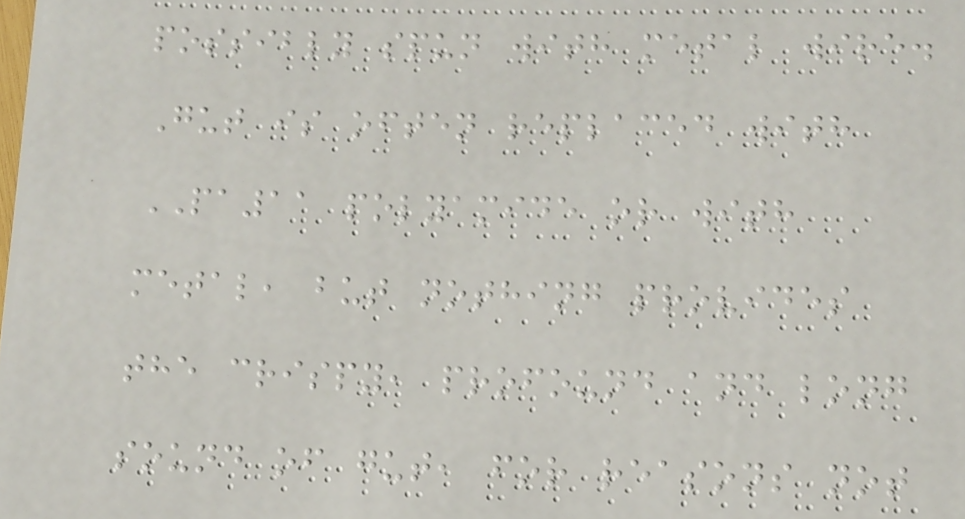possibly spun with metal wire.
Gut is often replaced with
PA11 polyamide or with
metal, but nothing provides
the crispy, profound and long
sound of gut, for reasons not
